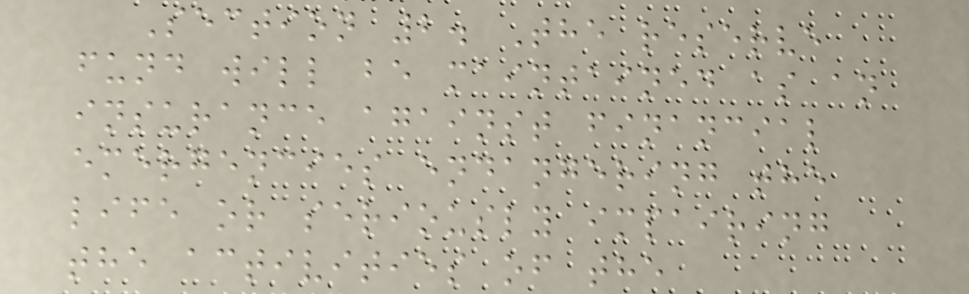Section 2. The reserve
fund will be maintained as an
insurance against financial
emergencies endangering the
life or seriously impairing
the activities of the
